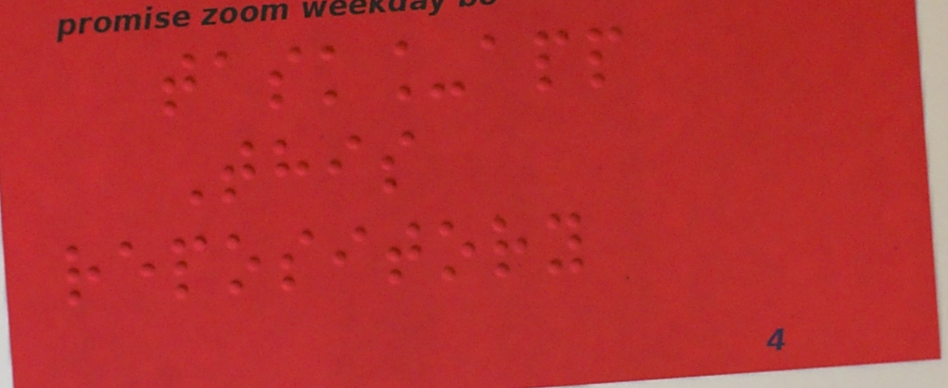task_app
This
repository
